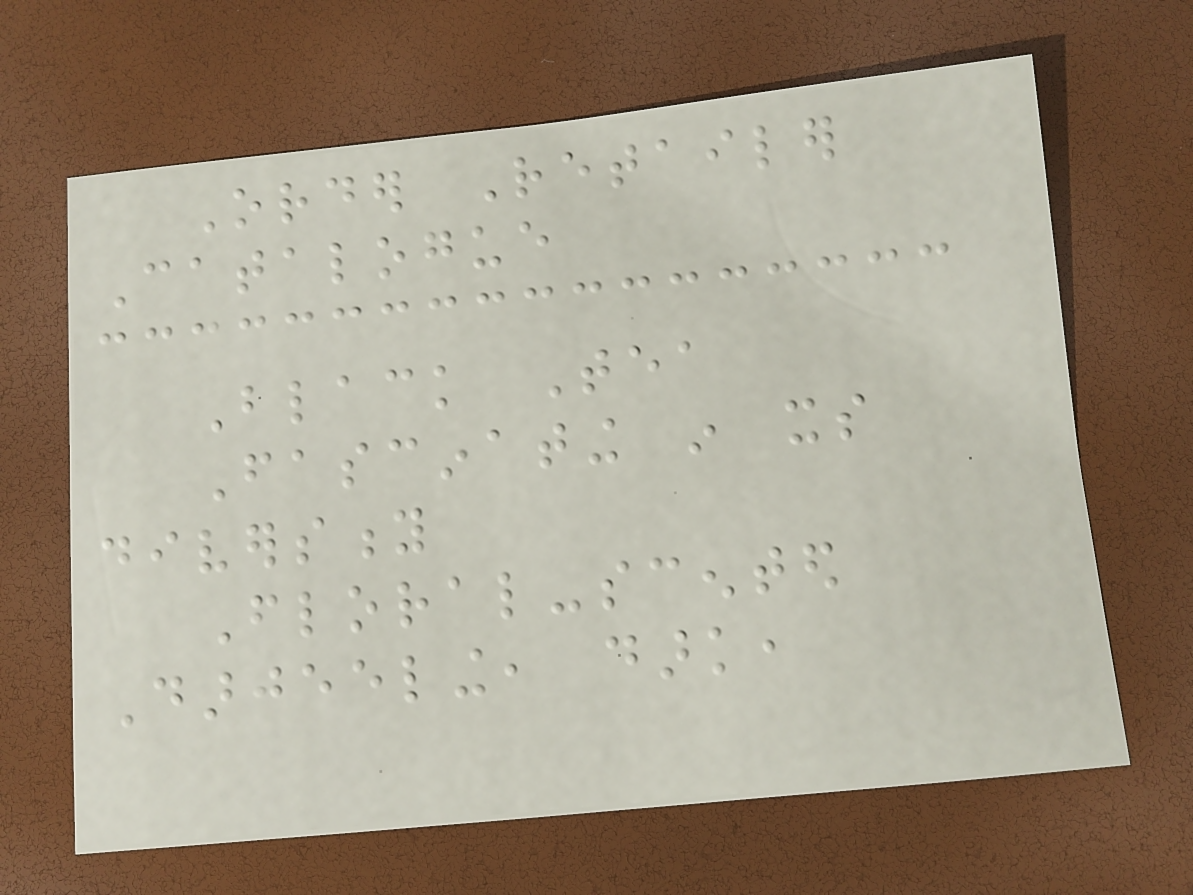Order Retailer
Catalogue
Black Tea
Fascinating in its
diversity
Floral-scented
Darjeeling, dark,
